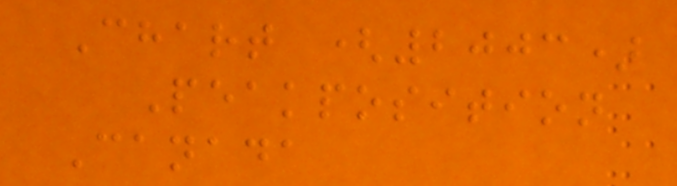Chart (2003)
Peakposition
Canada
